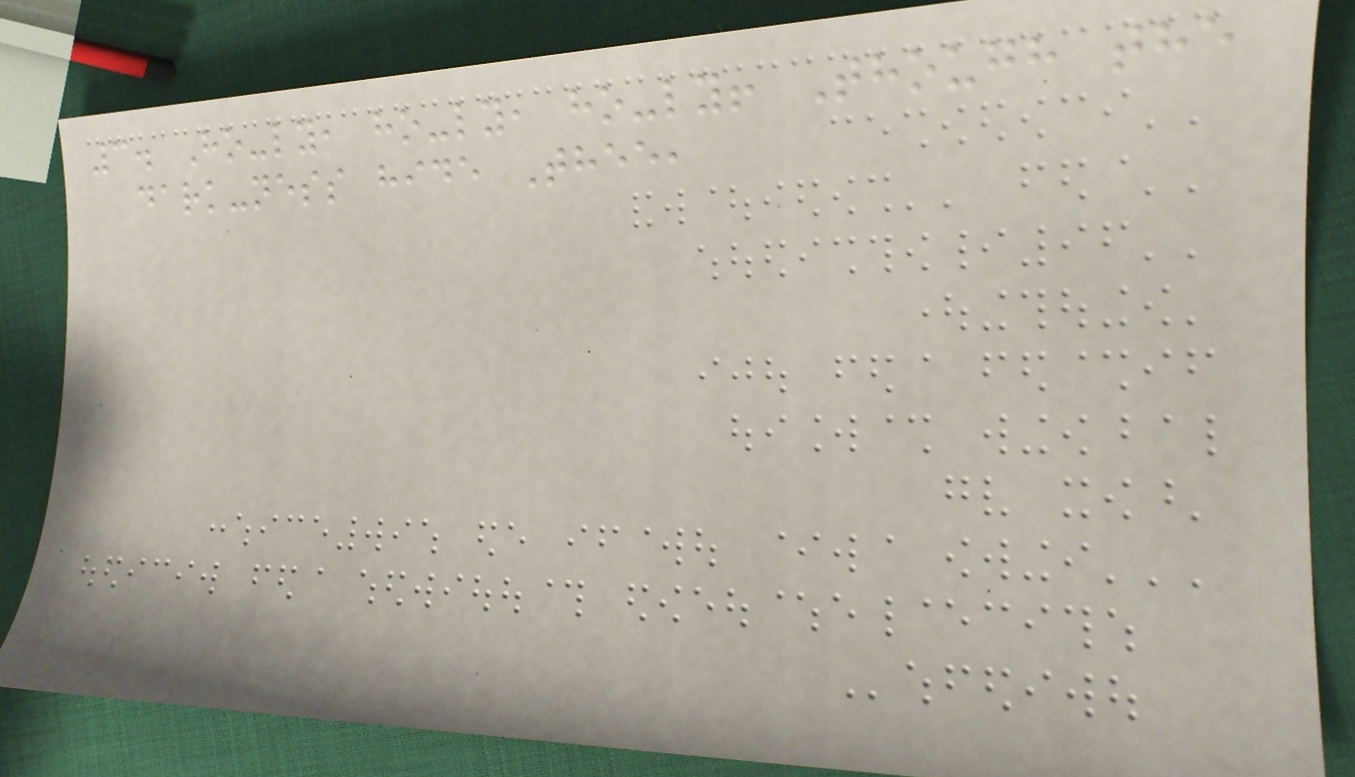3. Ho-ly, ho-ly, ho-ly! Though the
dark-ness hide Thee,
